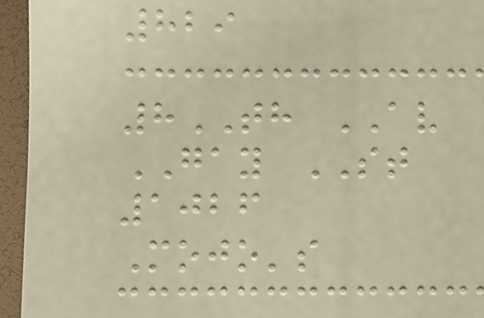829
8TH AV
GAY ST
1026
Mojo's
